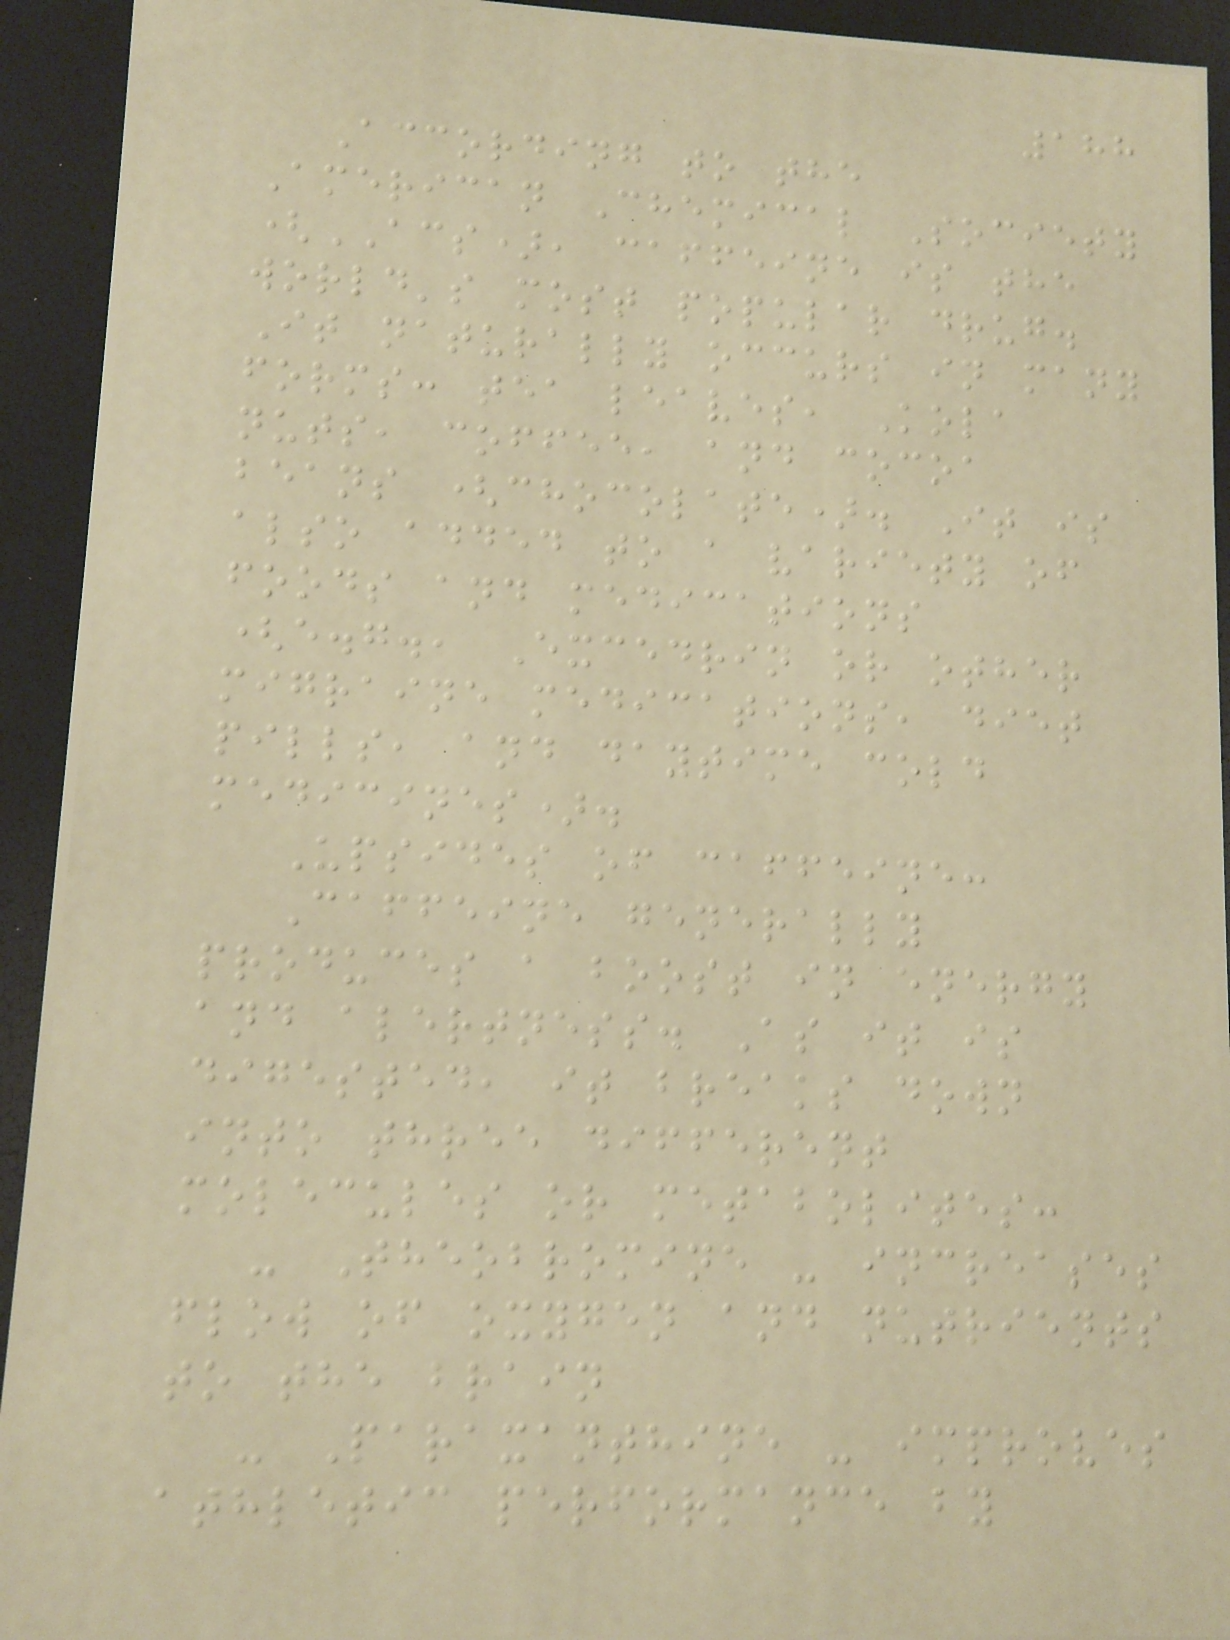188
According to the
American Chemical Society
(ACS), caffeine is the
world's most popular drug.
It naturally occurs in many
forms: tea leaves, Kola
nuts, coffee, and cocoa
beans (chocolate). It is
also added to a variety of
foods and medications
(e.g., Excedrin or other
migraine medications, diet
pills, and daytime cold
medicines).
Upsides of caffeine:
Caffeine generally
produces a boost in energy
and alertness. As it is
digested, it breaks down
into three different
molecules or metabolites:
- Theobromine - increases
flow of oxygen and nutrients
to the brain
- Paraxanthine - improves
athletic performance by
